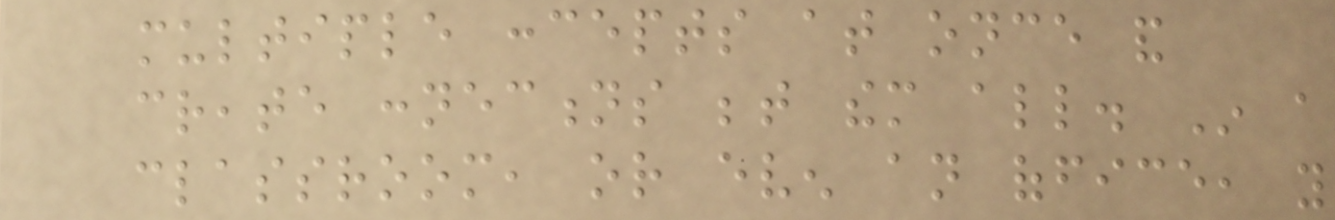multiple concepts at once and
create connections between them all. In a
classroom, or even an office, you
